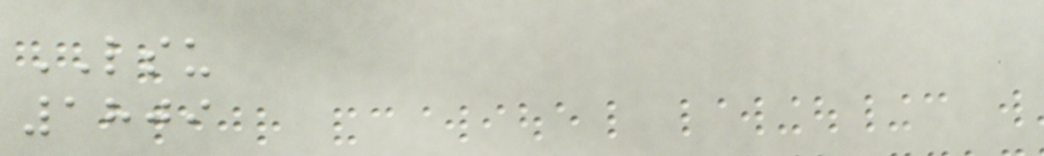LSU
1809
